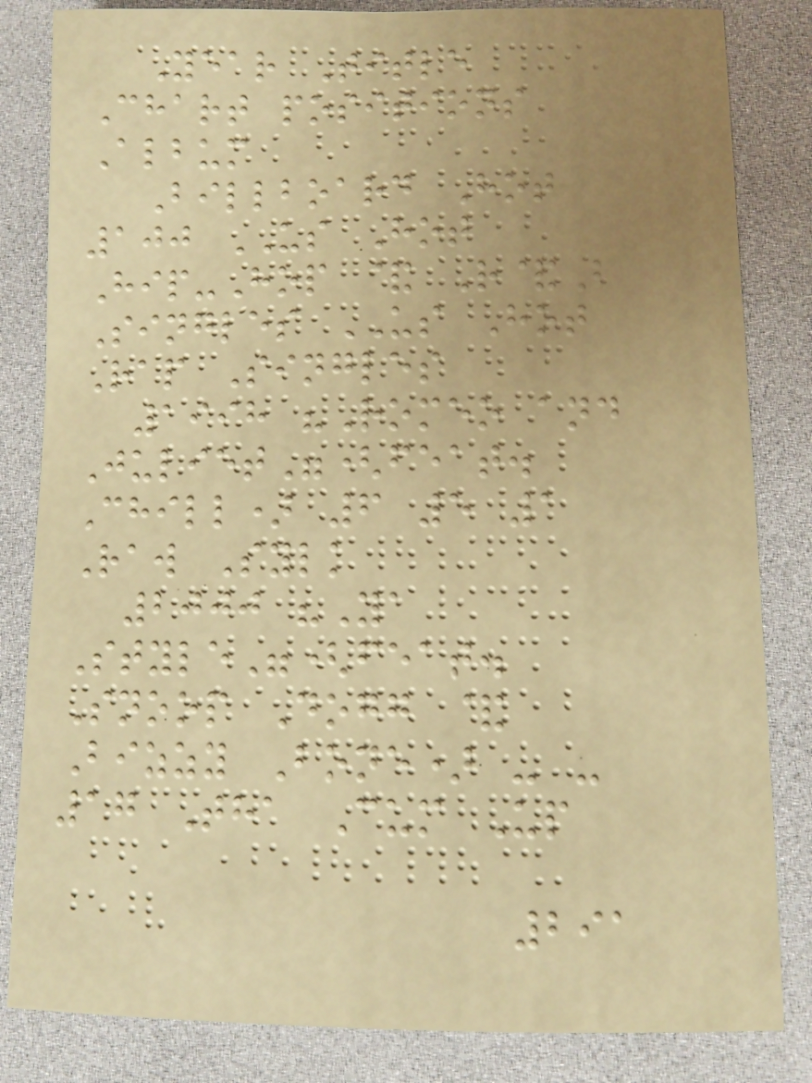Year Title
Chart positions
Album
Billboard Hot
100 US Hot
Hip-Hop & R&B
Singles US Hot
Rap Singles
1998 "Romeo and
Juliet"(feat.
Chill) 6 5 1
Raw Sylk
2000 "Ya
Style"(feat.
Snoop Dogg &
Bizzy Bone) - -
17 Tha Cum Up
291
